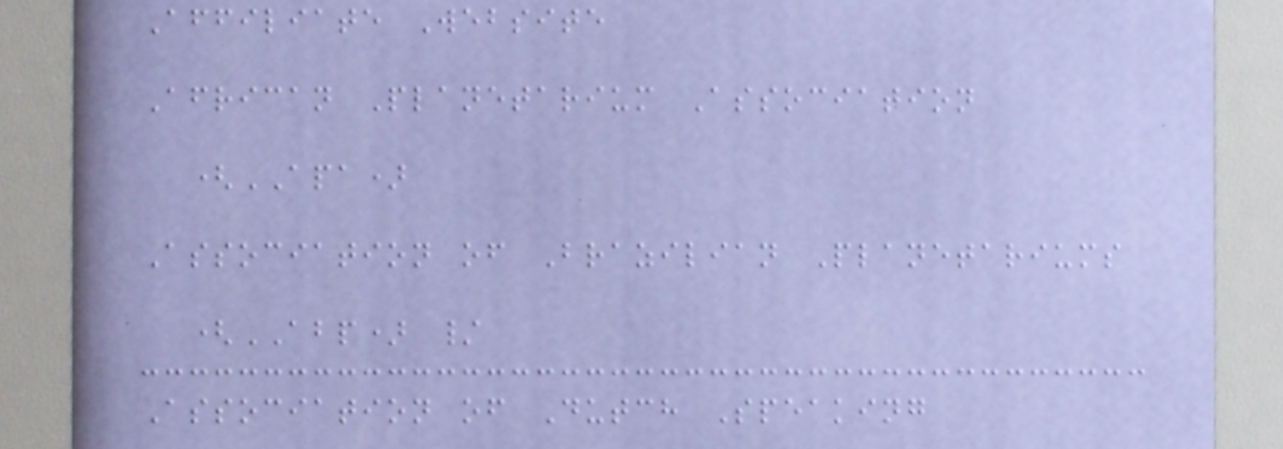Affiliate Website
African Planetarium Association
(APA)
Association of Brazilian Planetariums
(ABP) /
Association of Dutch Speaking
